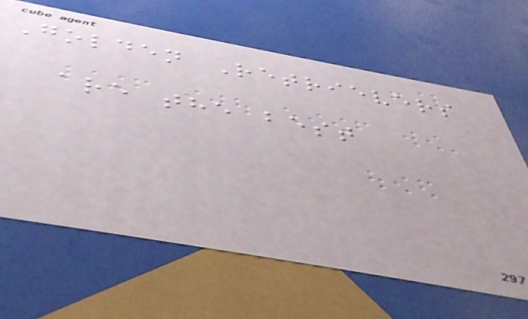Golden Retrievers
are the best
